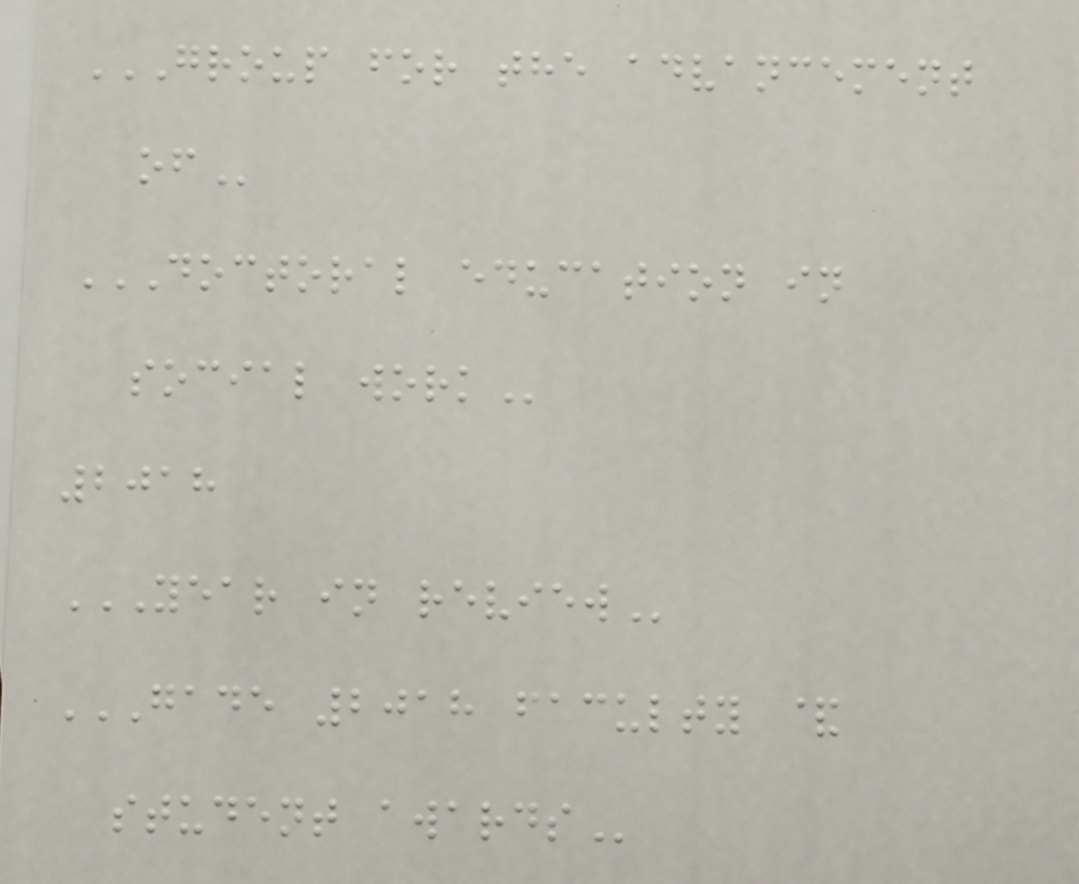GROUP FOR THE ADVANCEMENT
OF
DOCTORAL EDUCATION IN
SOCIAL WORK
2018
YEAR IN REVIEW
GADE 2018 FACULTY &
STUDENT AWARDS
